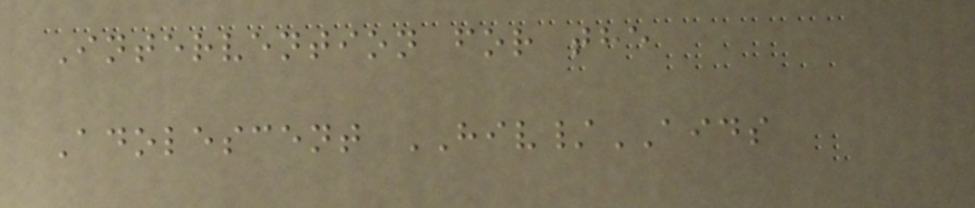Intervention for the
Adolescent HIV/AIDS
